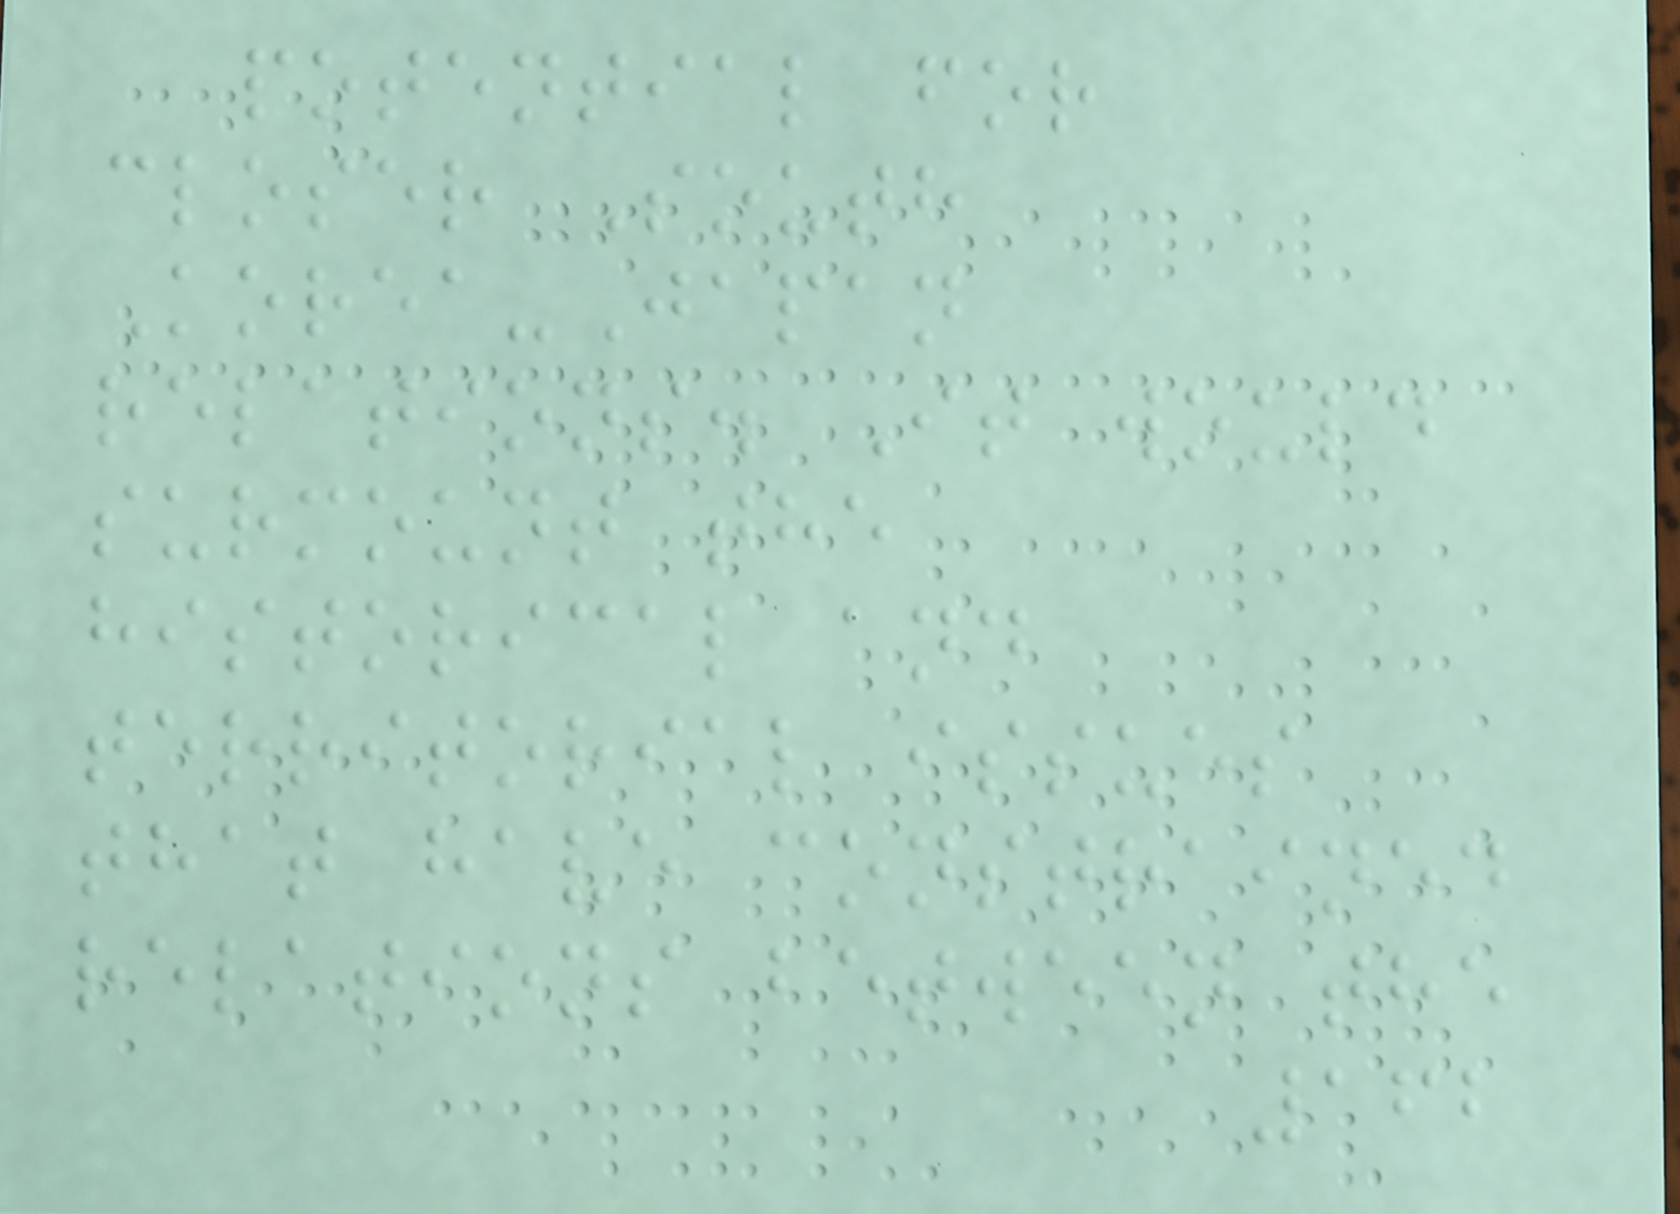potential for
closer South
Korea-Japan
relations. It would
surmount the
historical and
territorial issues
that have constrained
relations between the
162
